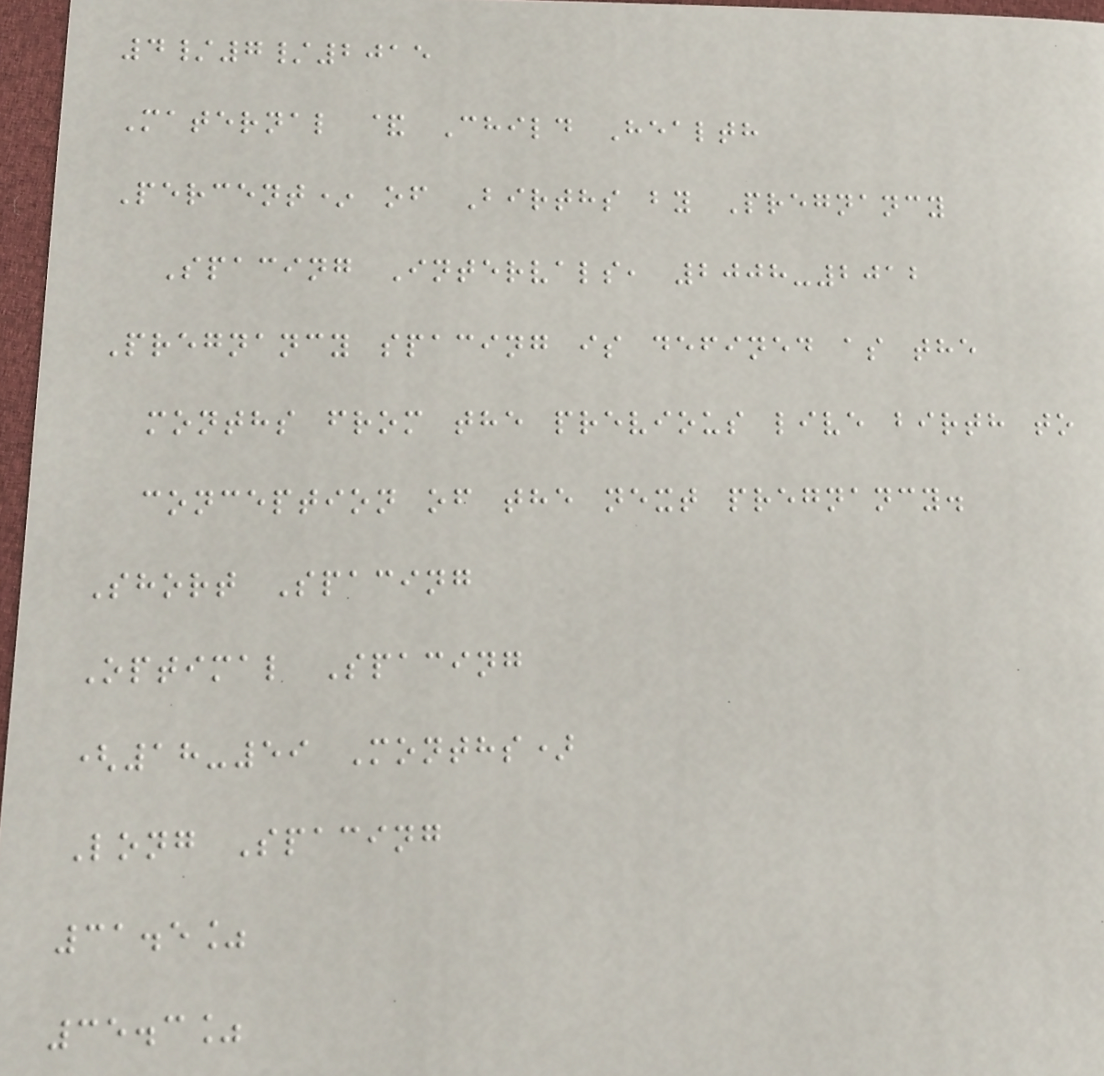4/7/2015
Maternal & Child Health
Percent* of Births by Pregnancy
Spacing Intervals, 2008-2012
Pregnancy spacing is defined as the
months from the previous live birth to
conception of the next pregnancy.
Short Spacing
Optimal Spacing
(18-59 Months)
Long Spacing
31.5%
35.3%
